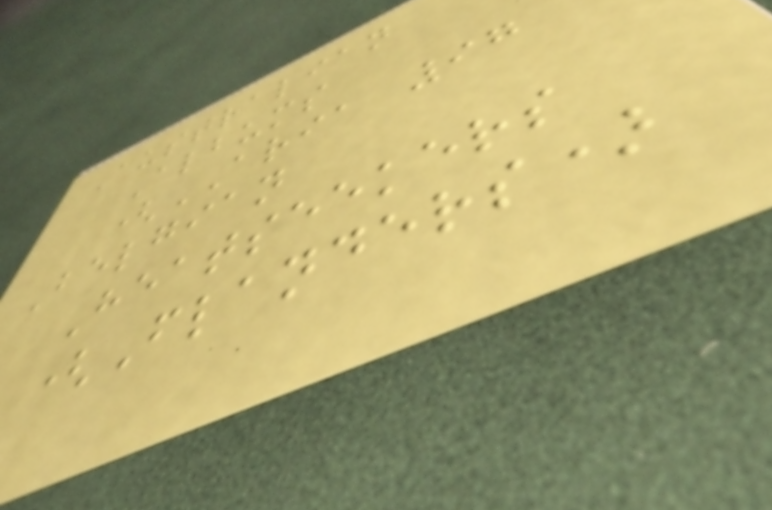Australian
Albums
(ARIA 97
Belgian
Heatseekers
(Flanders)
